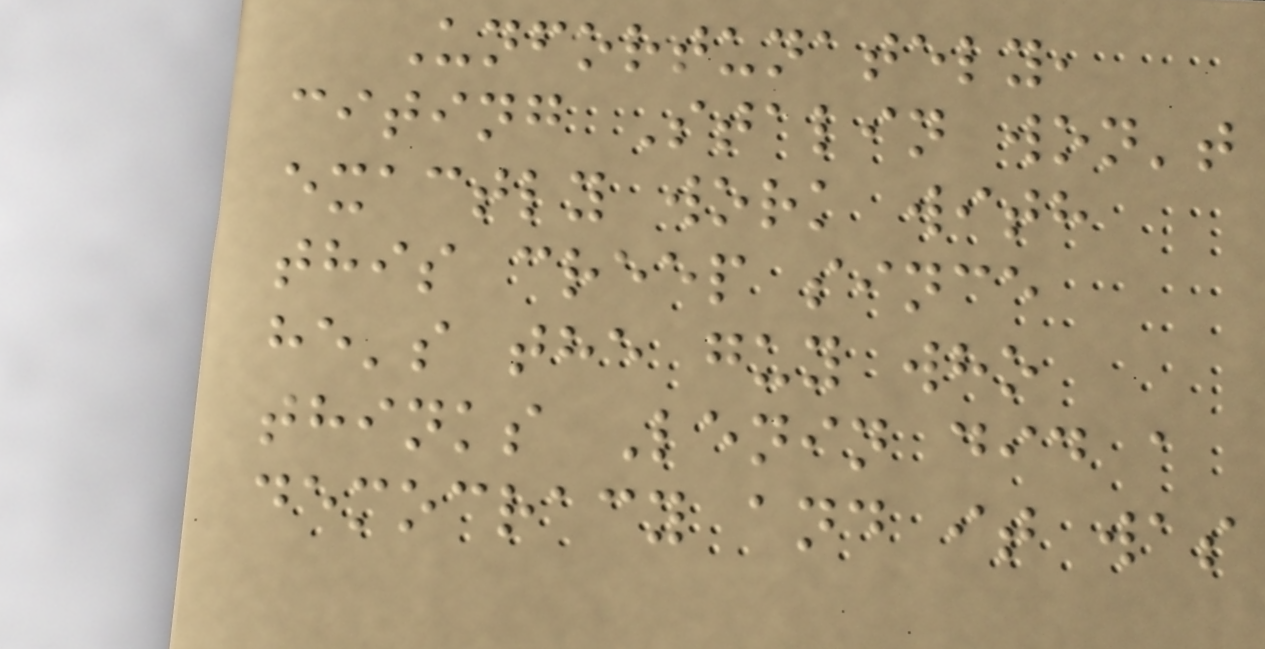Unfortunately,
citing Stalin won't
exactly work with
this creep since
he's the guy who
thinks Lenin did a
democracy and it was
